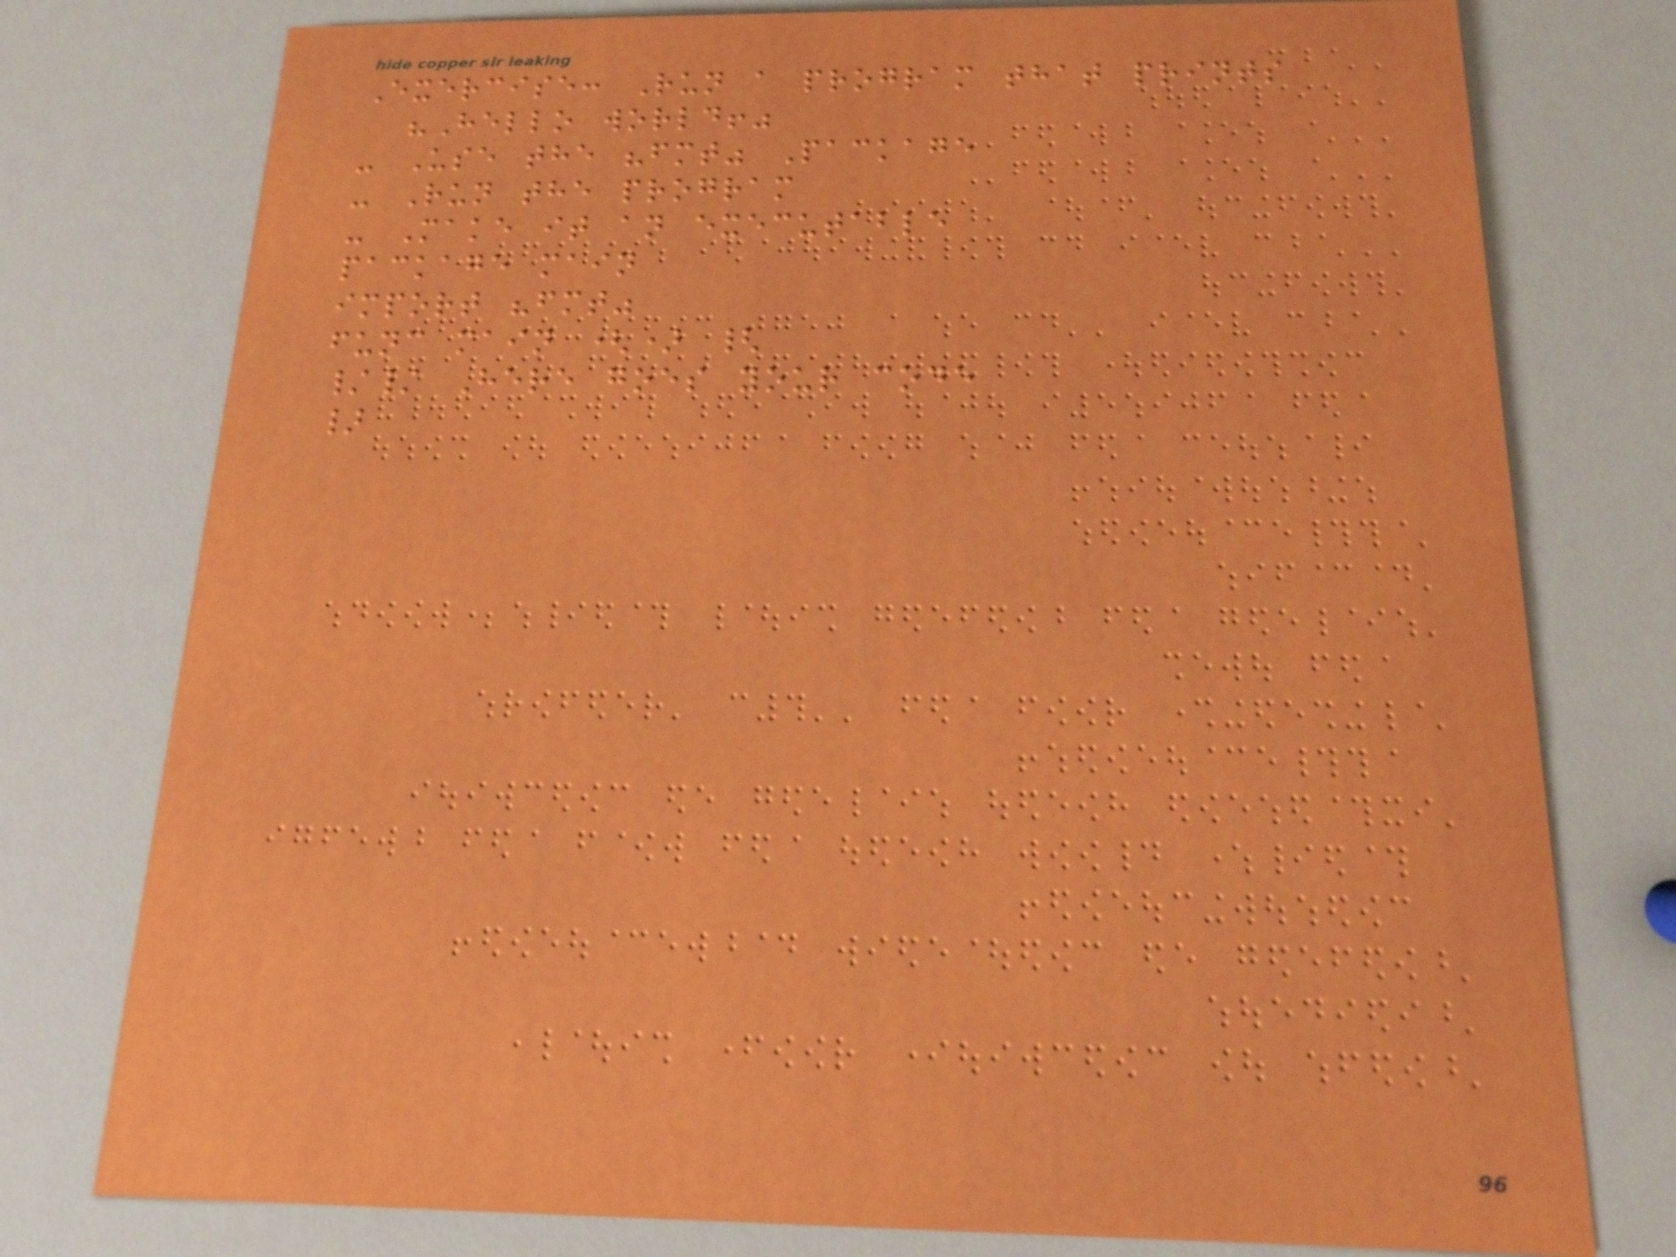Exercise: Run a program that prints
"Hello world!"
- Use the "fmt" Package
- Run the program
- Make it an executable
package main
import "fmt"
func main () {
// Here goes your code
}
